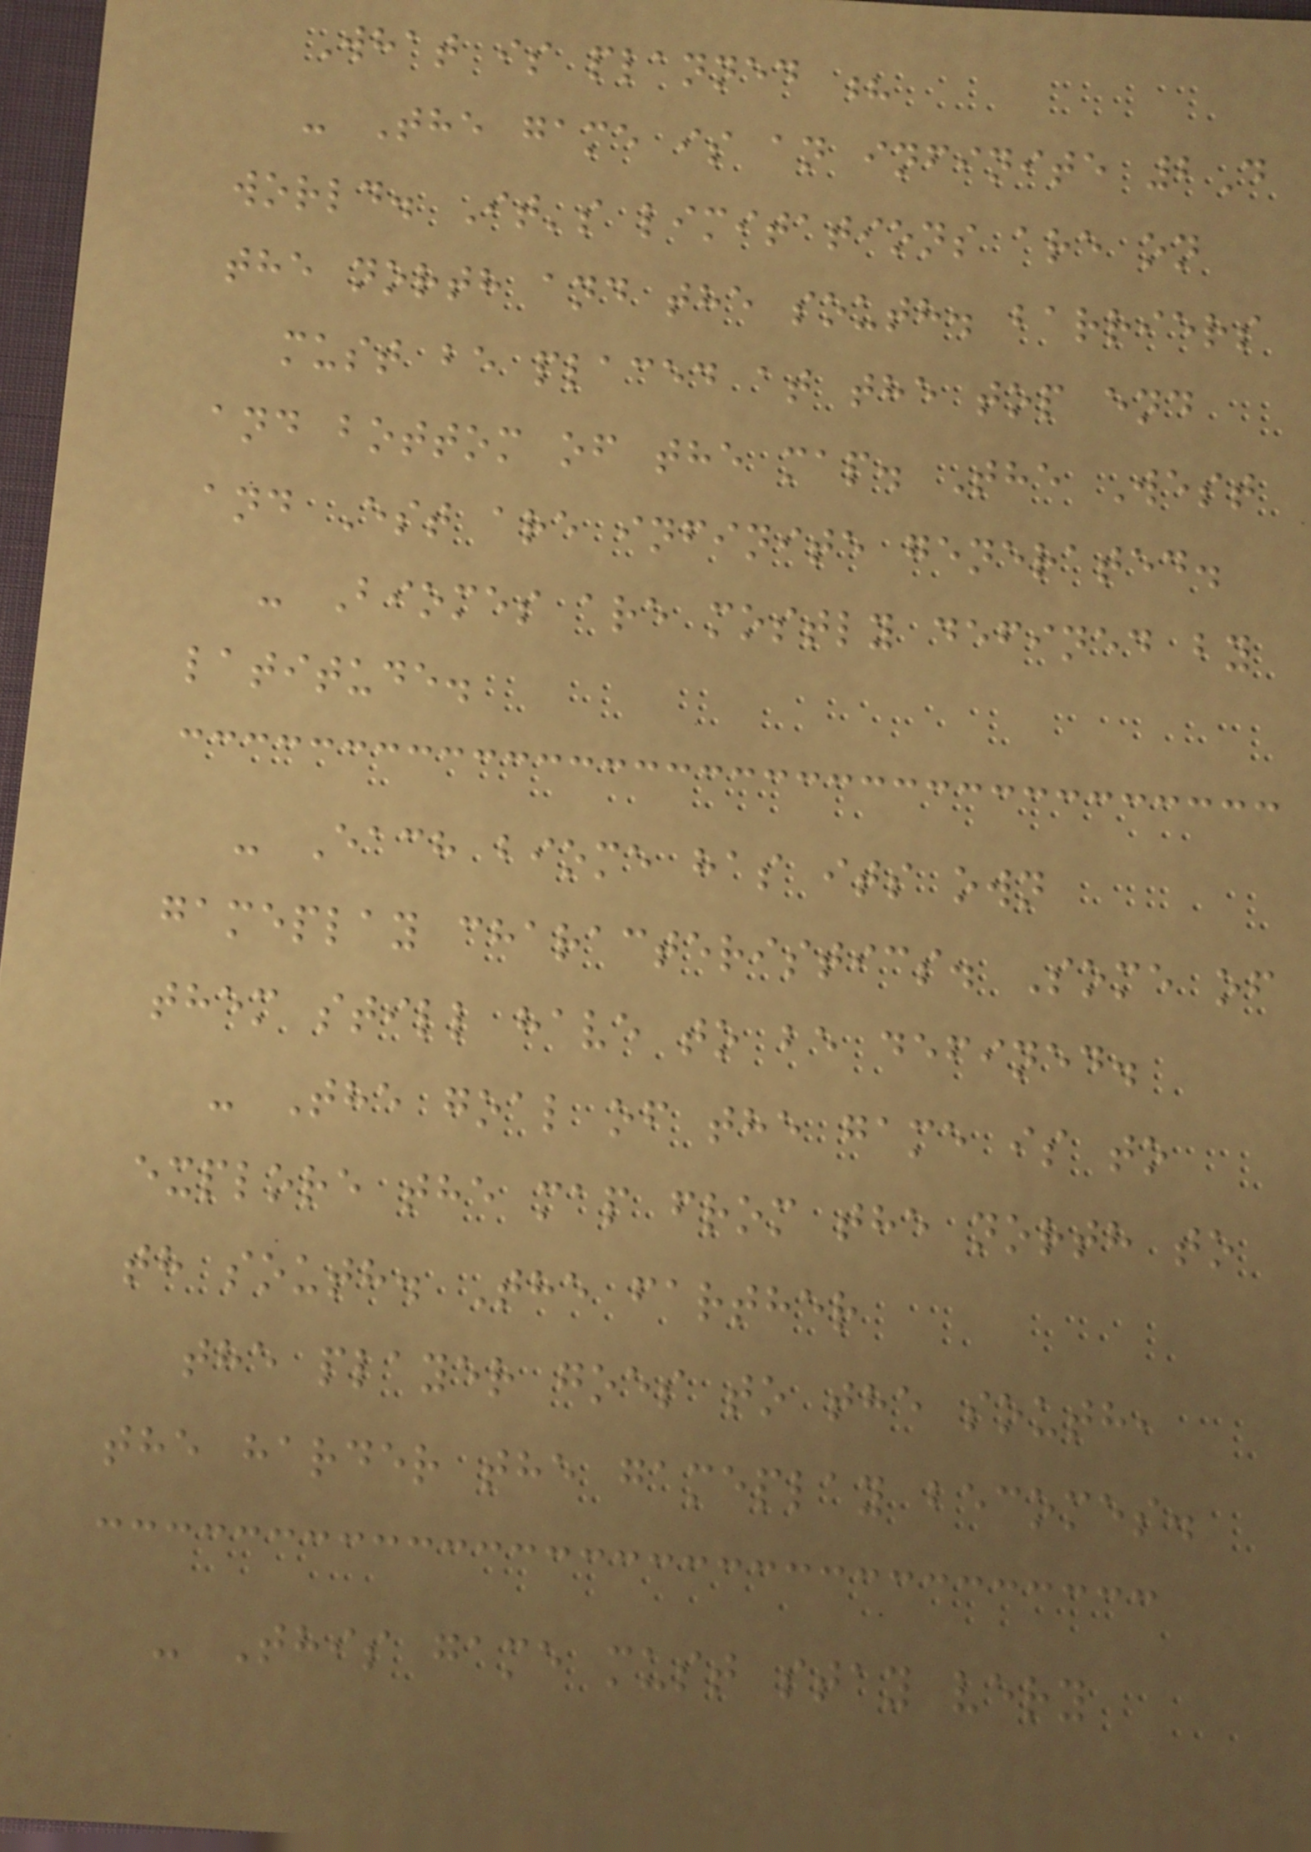What is planned ?
- The game is an infinite 2D
world. It's limitations are on
the north and the south. barriers
must be placed at the top end
and bottom of the map. The West
and Est are infinite generated.
- Biomes are mostly defined by
latitude.
- Each biome has its own
gameplay characteristics. Some of
them still have to be defined.
- The goal of the game is to
explore the map from the north to
th south. The farther
the player goes to the south,
the harder the gameplay becomes.
- This game must stay very
